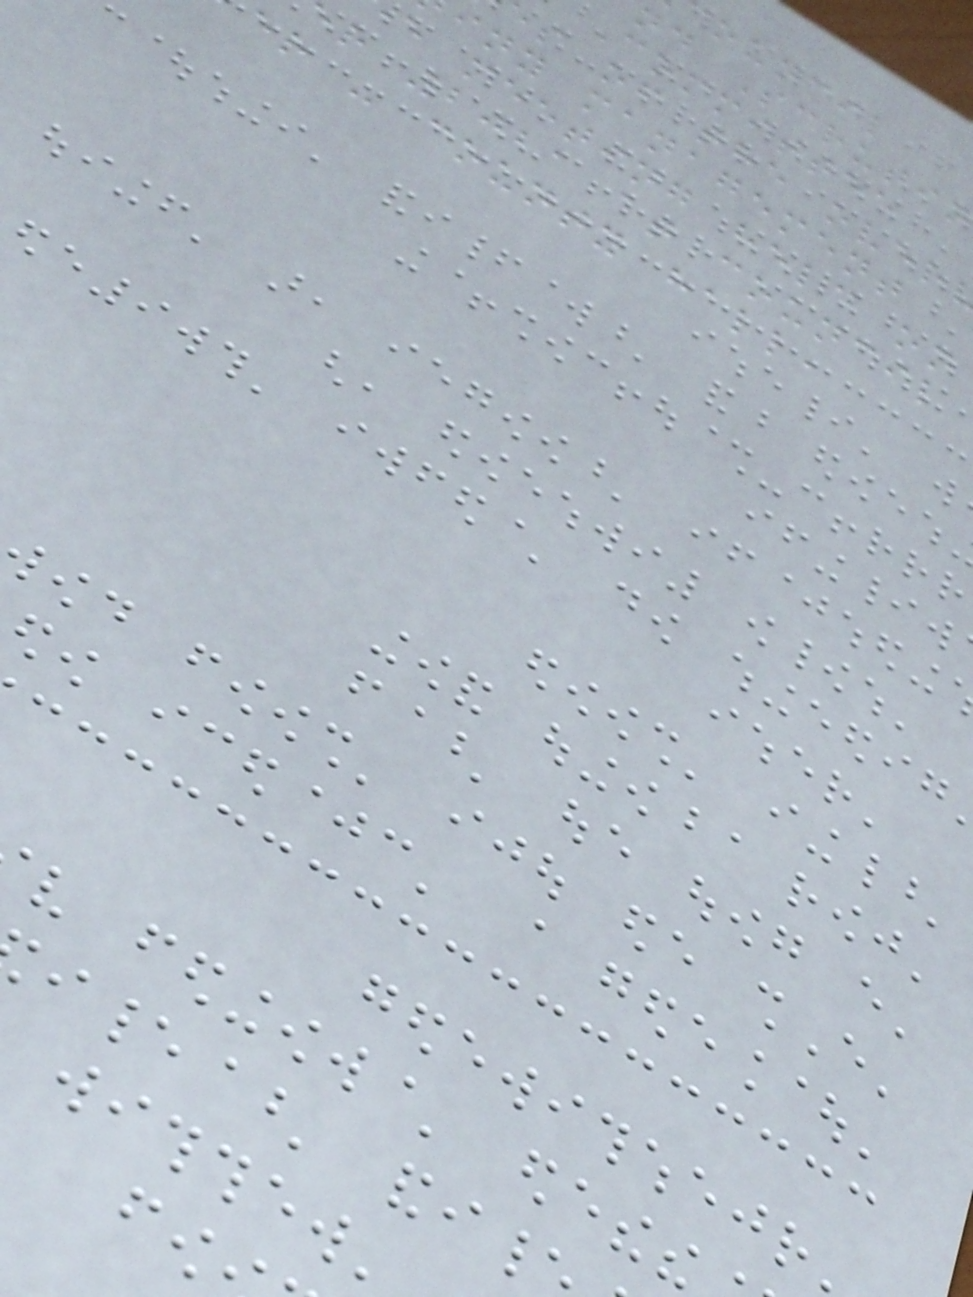ouncil
nd Scrutin
Committee
s of the
iny management
e meeting held on
r 2021 at council
er - county hall,
